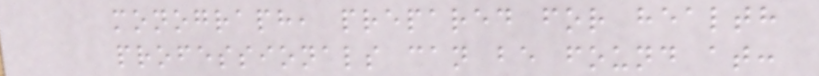monograph, prepared for health
professionals can be found at:
